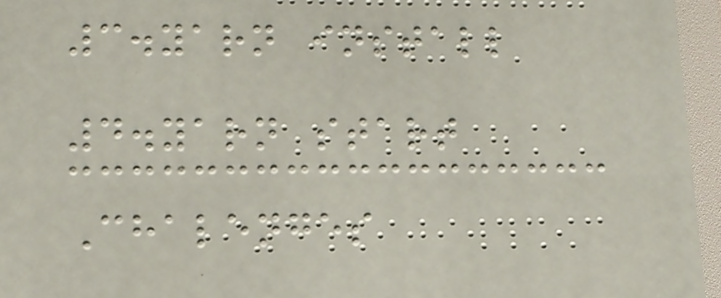3.yarn install
4.yarn start
Chalenges
